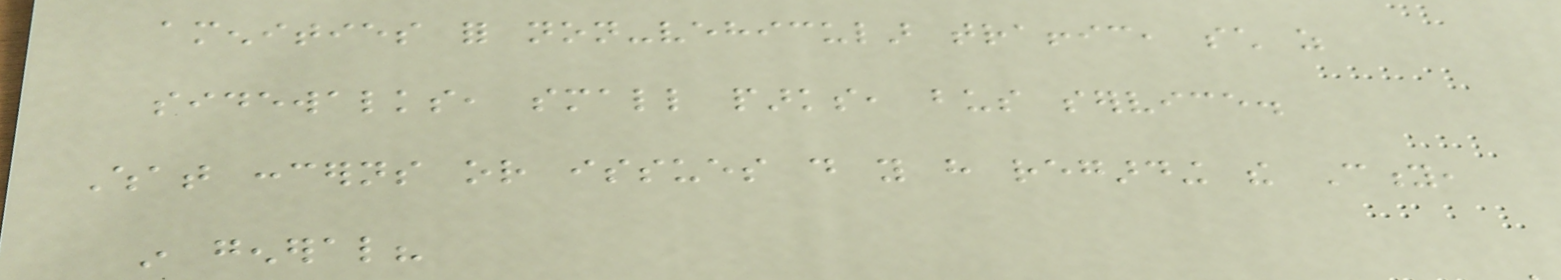amenities for non-vehicular traffic, such as
sidewalks, small parks, bus service.
What concerns or issues do you have regarding the City,
in general?
